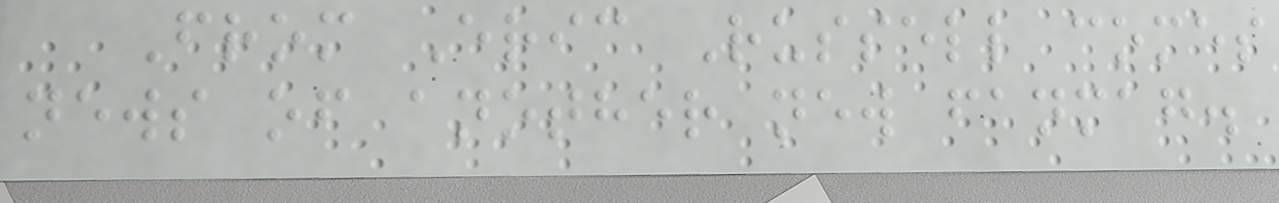From Eric Russell comes
news of another new fanmag.
